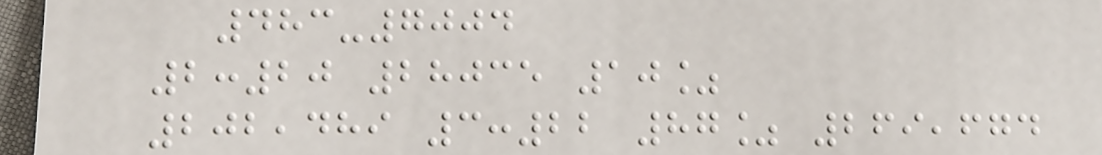483-7004
2:20 28035 10%
202,489 3:22 87% 269,674
